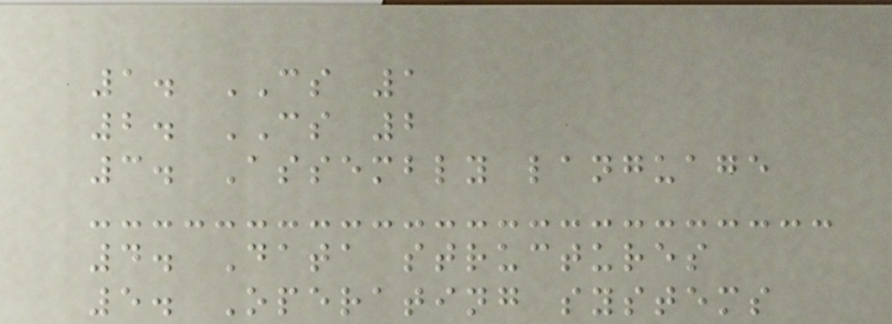1. CS 1
2. CS 2
3. Assembly language
4. Data structures
5. Operating systems
